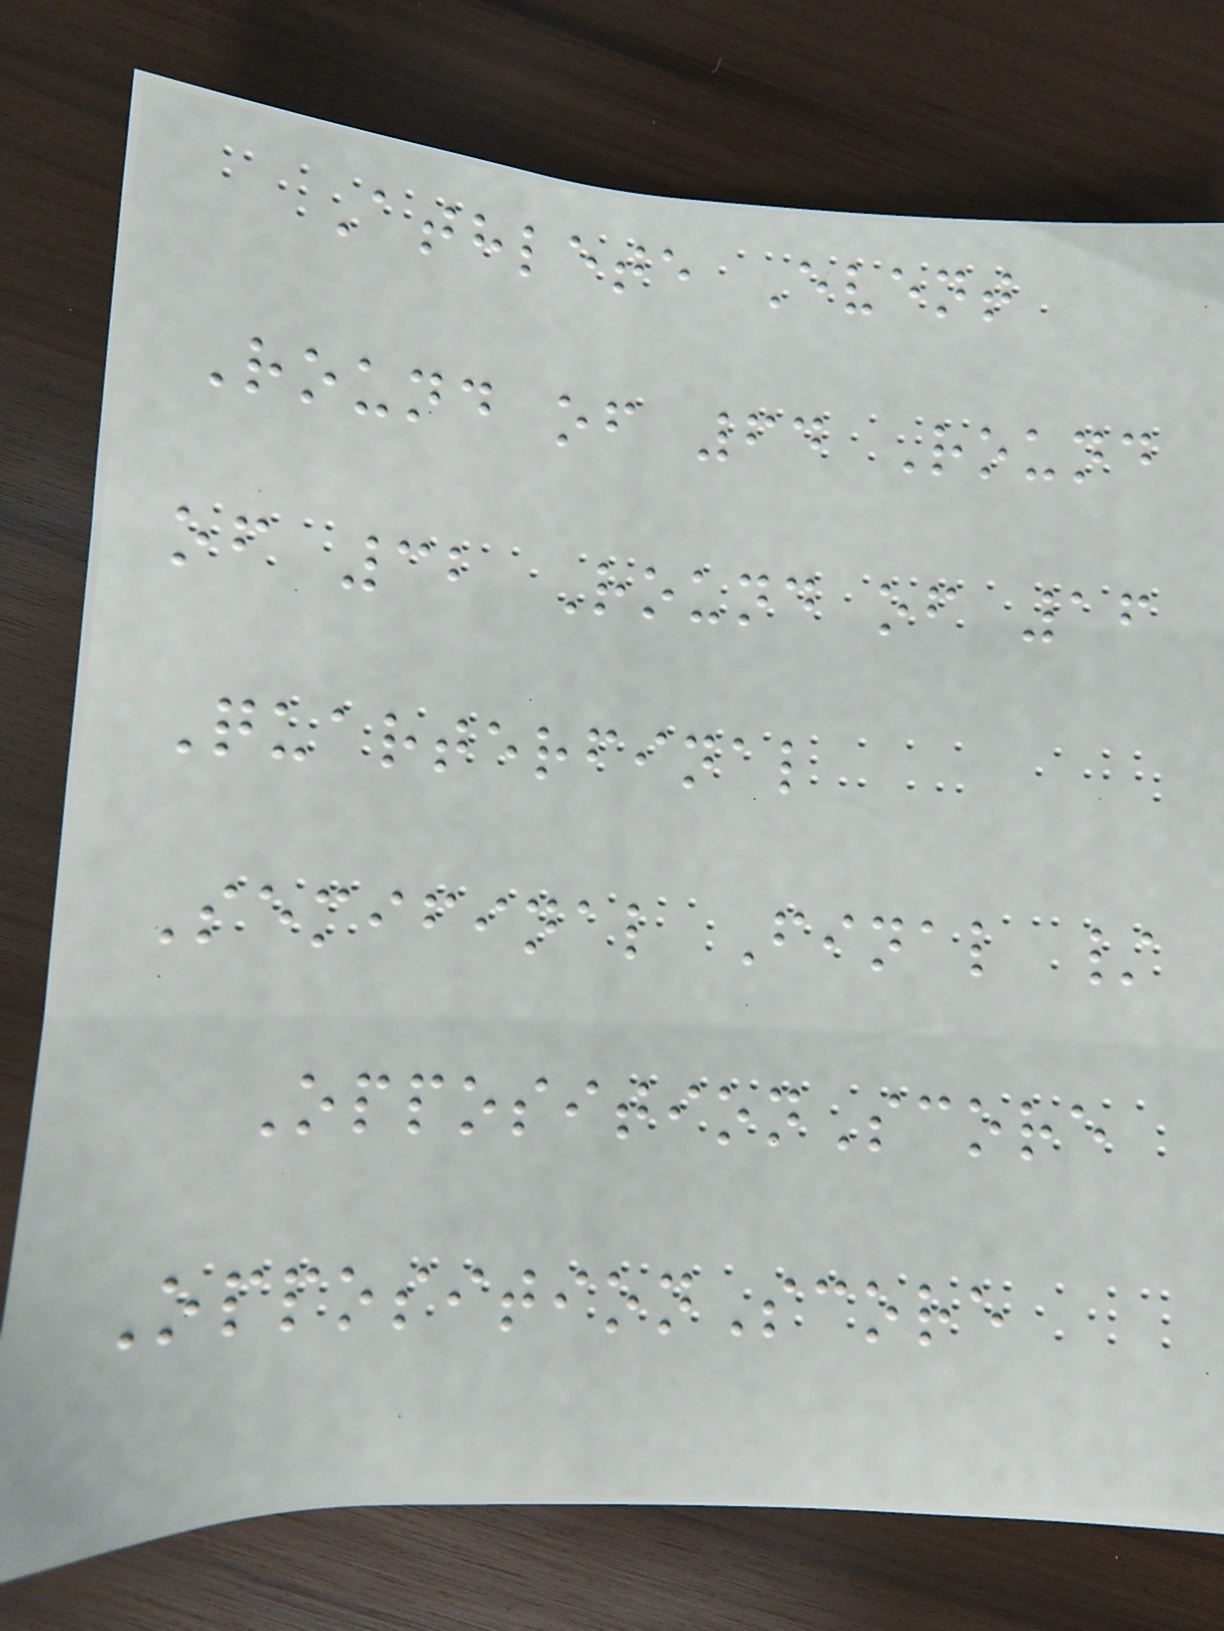Athlete Event
Round of 64 Round
of 32 Round of 16
Quarterfinal
Semifinal Final /
OppositionScore
OppositionScore
